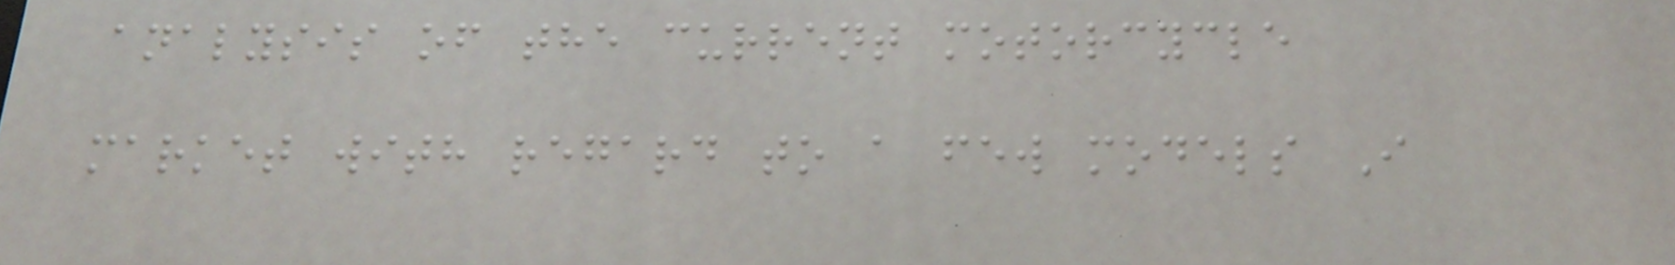analysis of the current motorcycle
market with regard to a few models I
